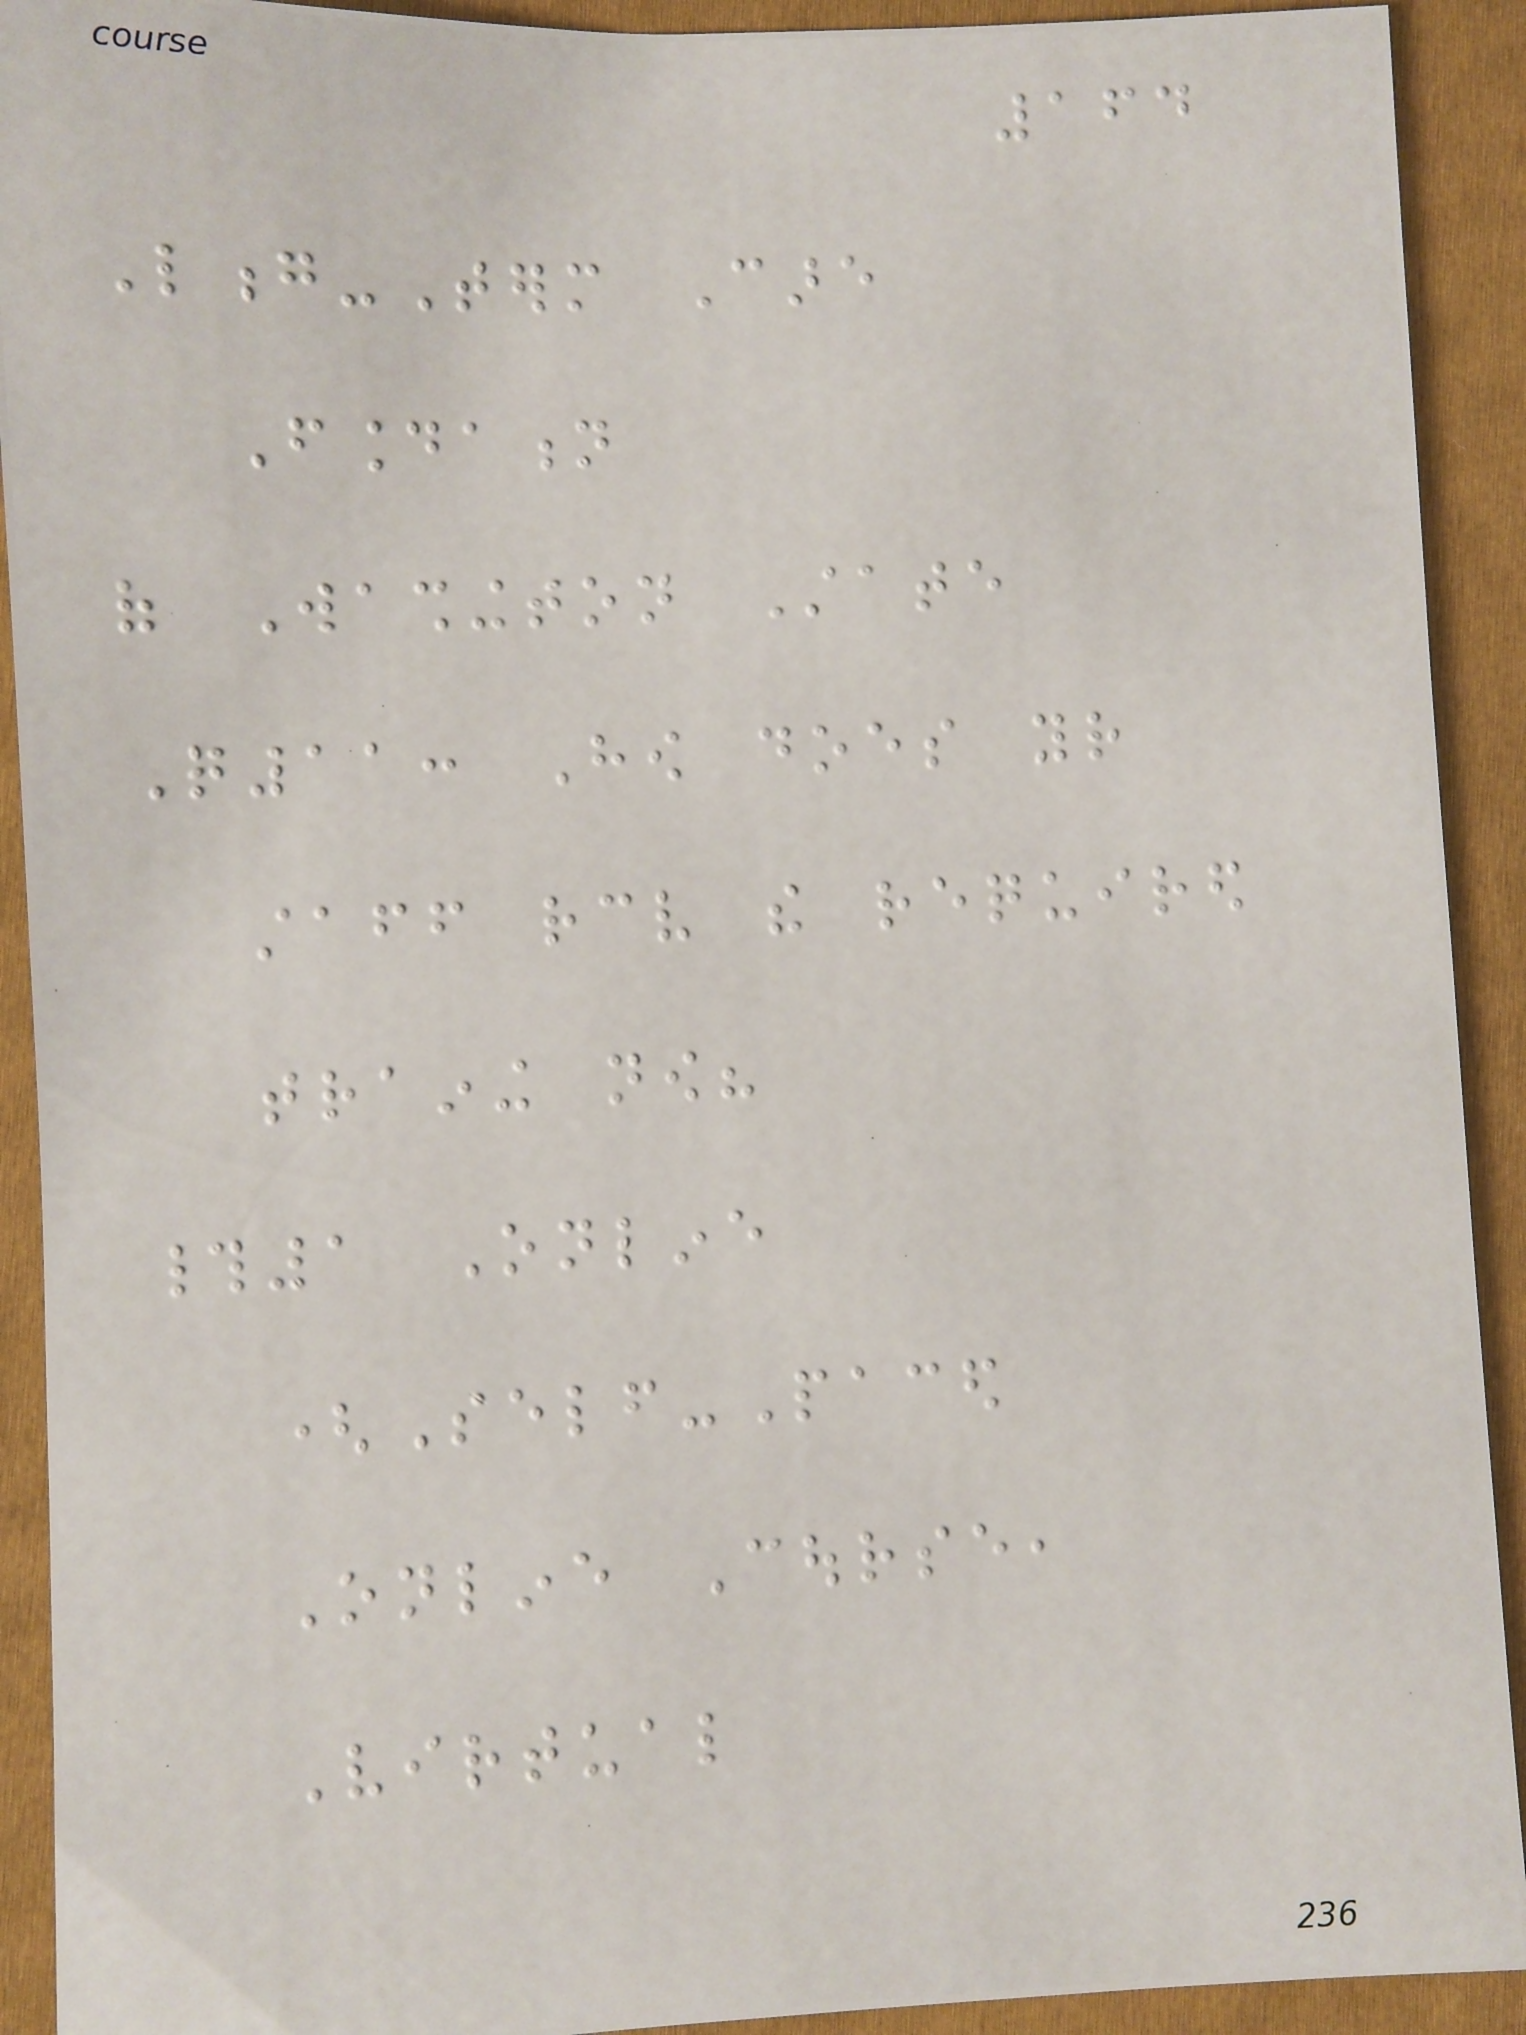164
Long-Term Care
Foundation
of Washington State
Q11: How does your
staff receive the required
training now?
#1 Online
(Self-Paced
Online Course,
Virtual
